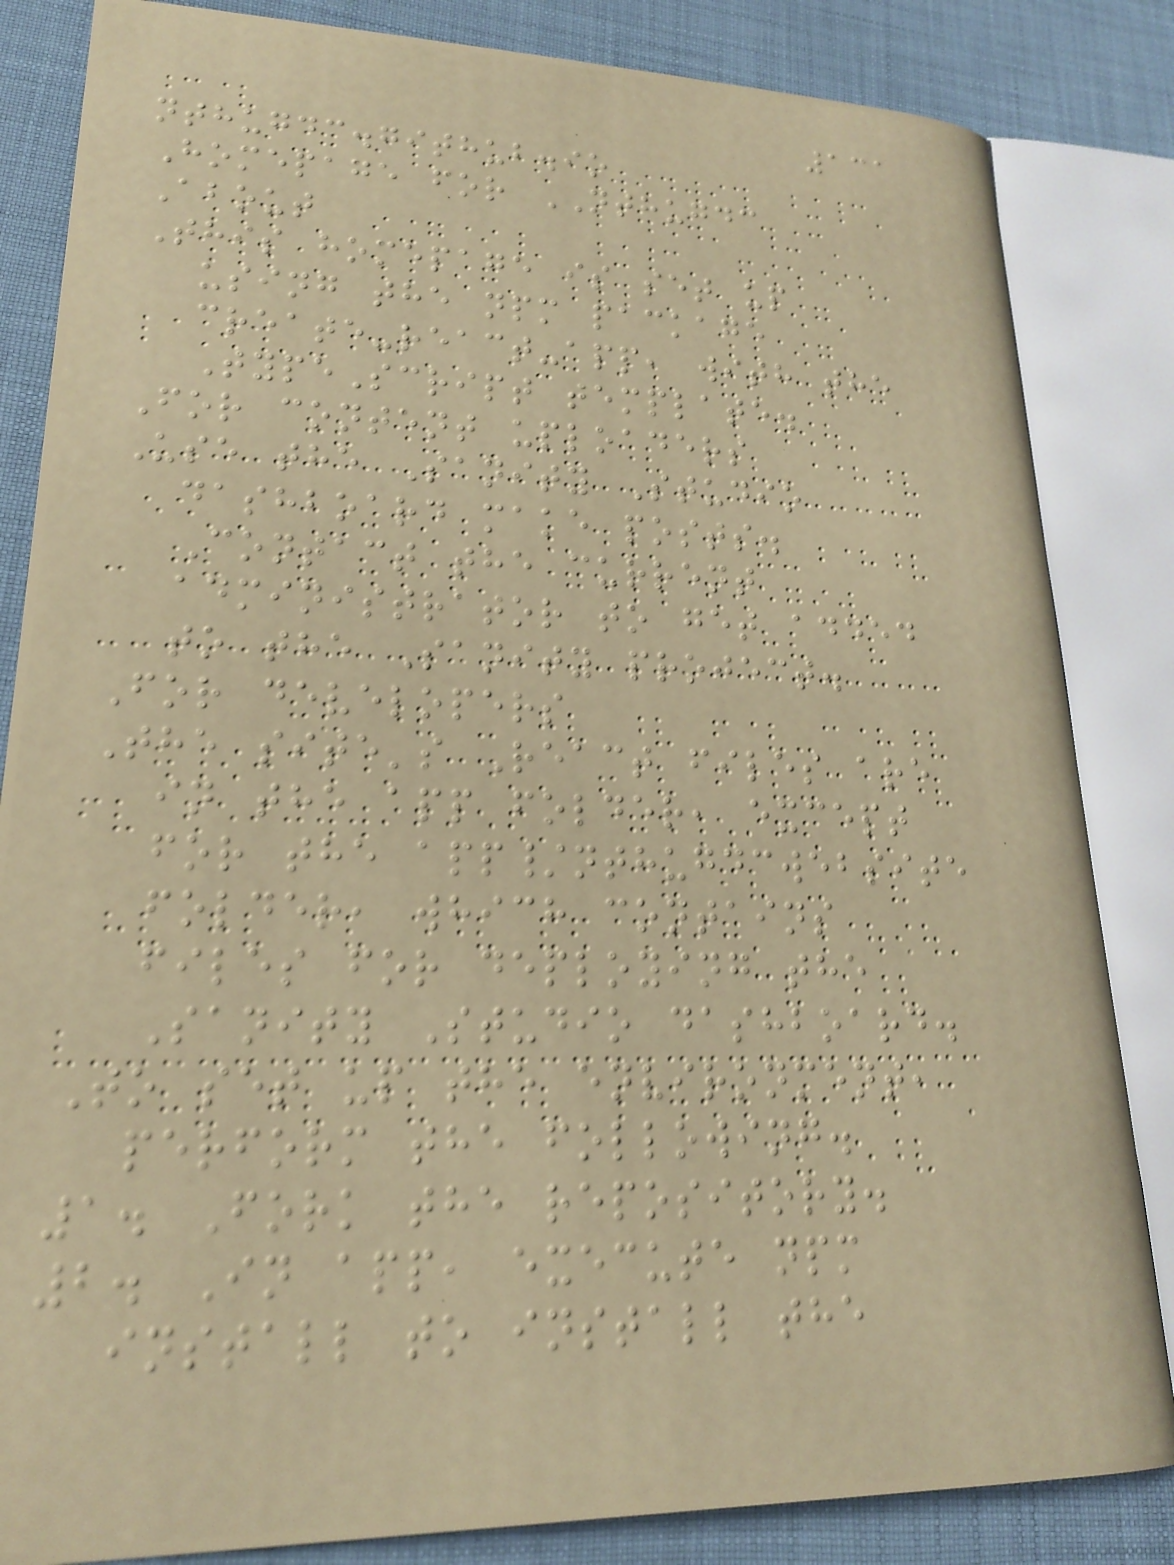131
nthugdc.github.io
Homepage for NTHUGDC
About
This homepage is set up
using the npm package
create-react-app, with the
TypeScript template.
For content uploaders
Use the Sanity Studio
dashboard make posts.
Contact the current
administrator to get added
to the Sanity project.
For developers
The site's React files are
in the app folder, except
for the app/nthugdcwebsite
folder, which contains
files for deploying the
Sanity Studio dashboard.
To set up the environment,
perform the following.
1. Fork the repository.
2. In app, execute npm
install to install the
